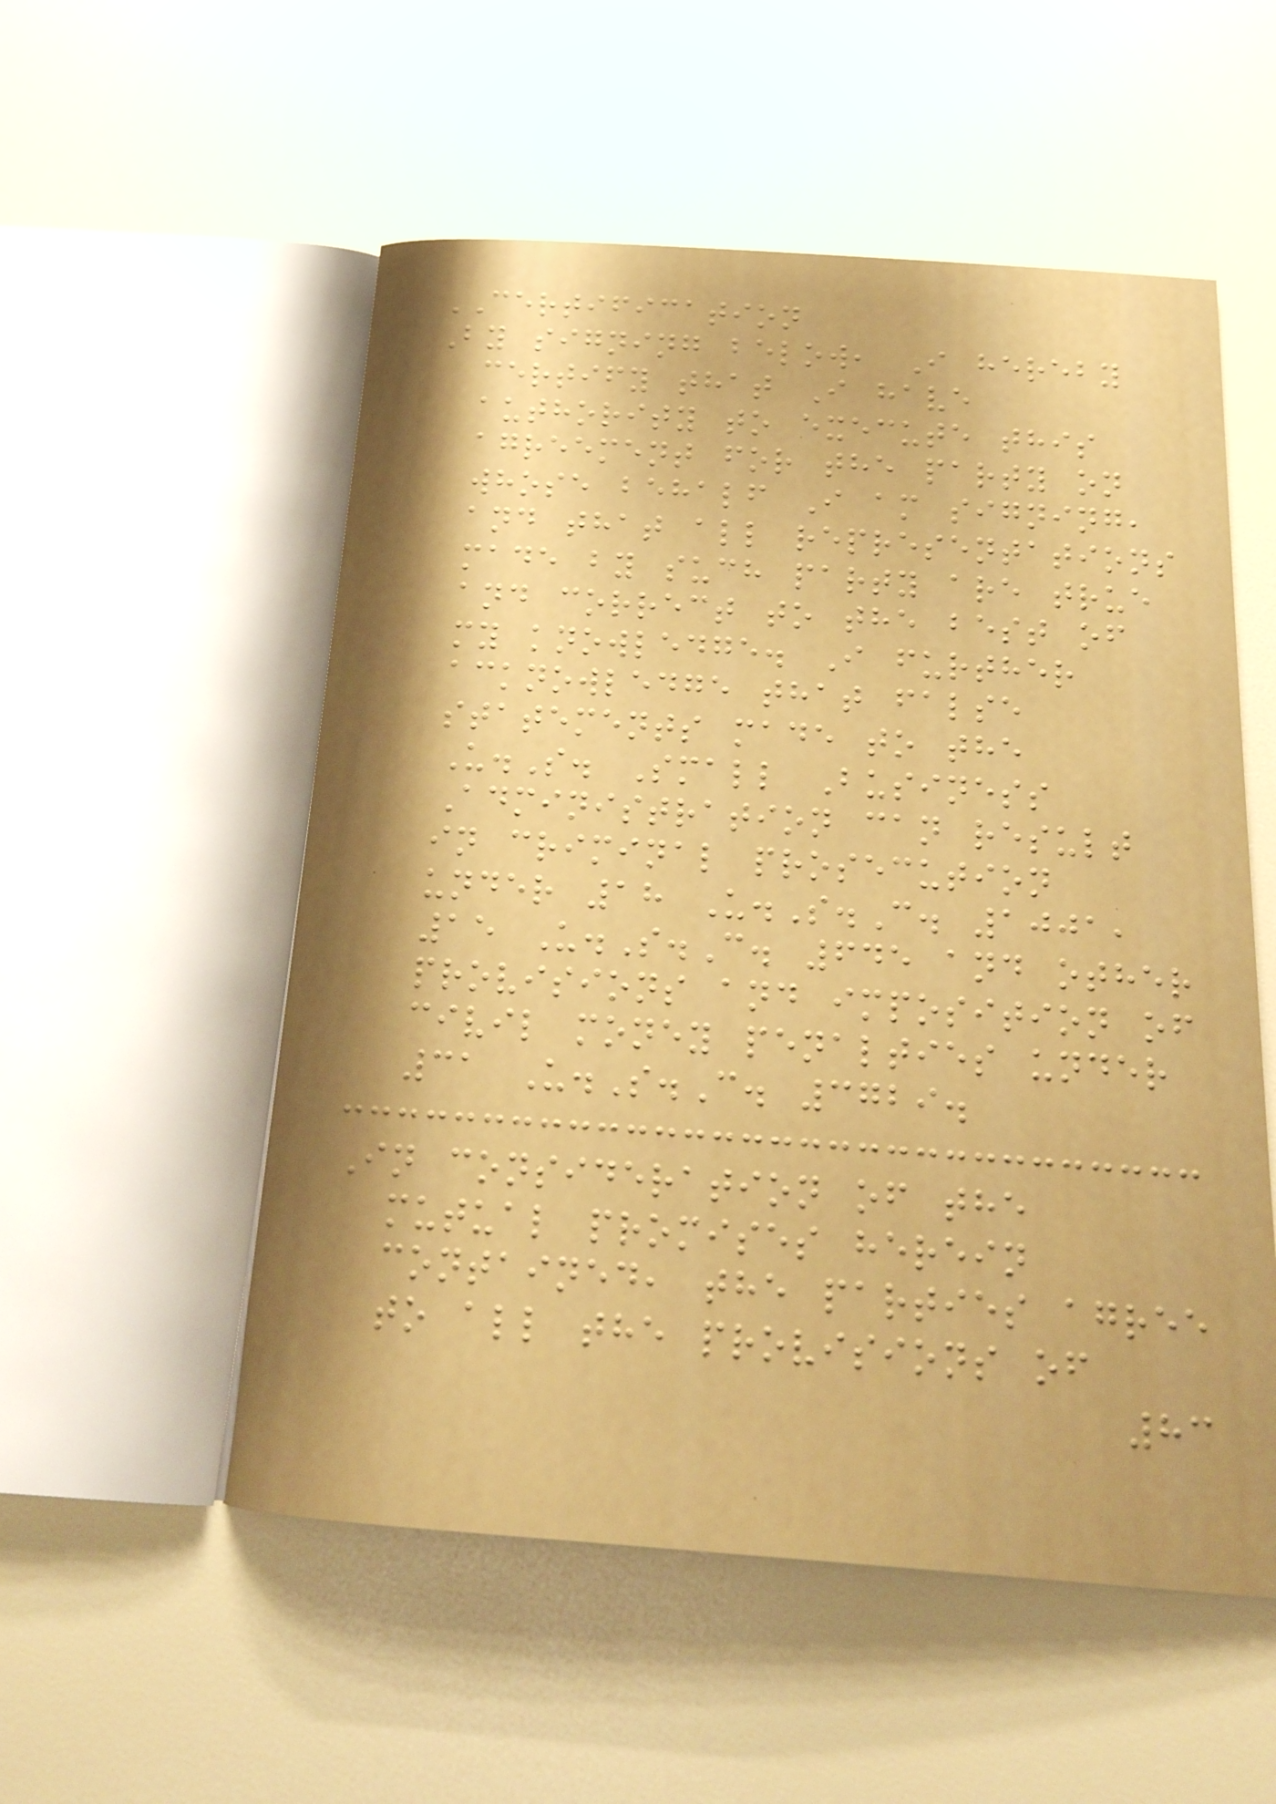CERTIFICATION
By signing below, I hereby
certify that I have
authority to execute this
agreement for the party on
whose behalf I am signing,
and that all representations
made by such party are true
and correct to the best of
my knowledge. I further
acknowledge that false
statements made to the
U.S. Small Business
Administration can result
in criminal prosecution
under 18 U.S.C. 1001,
15 U.S.C. 645 and other
provisions and imposition of
civil money penalties under
31 U.S.C. 3729.
In consideration of the
mutual promises herein
contained, the parties agree
to all the provisions of
83
